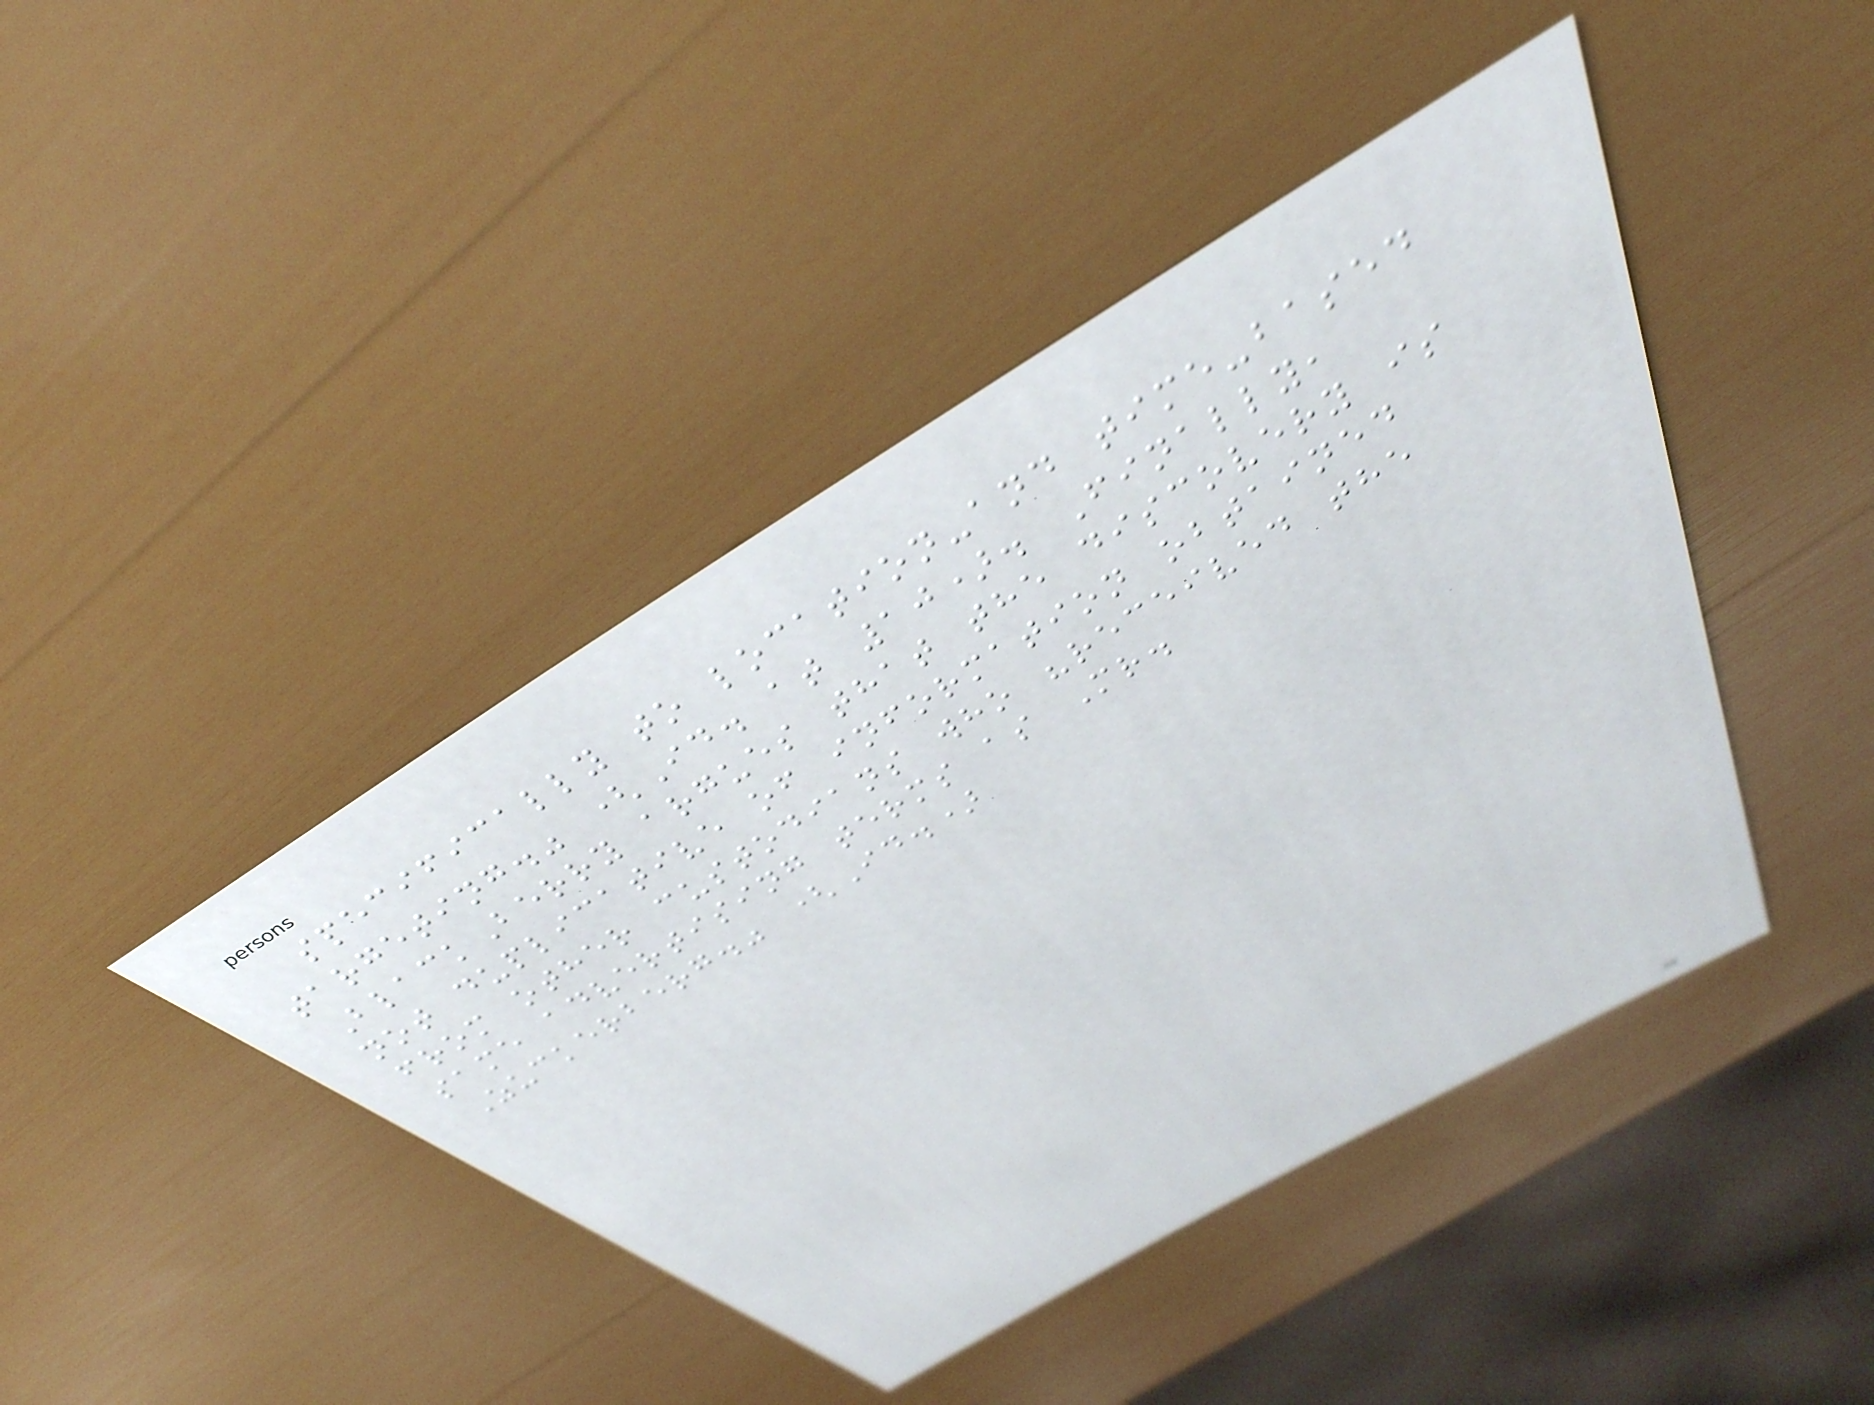specifically to location-and time-based
targeting." (Id. at 10). Finally,
BlackBerry argues that the discovery is
not duplicative of information obtained
from other custodians who "received the
same advertising terms as Mr.
Zuckerberg." (Id.)
